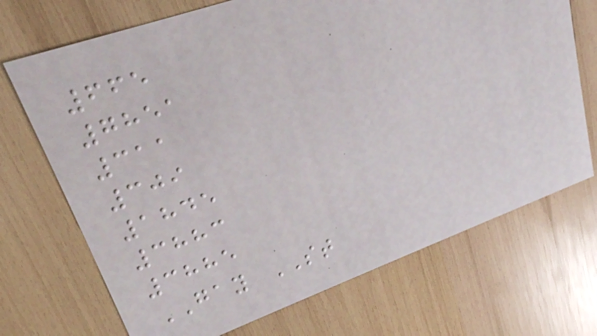665
7851
311
309
1845
3883
3885
GAY ST
